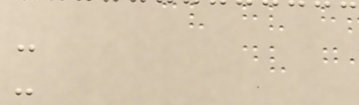-
-
